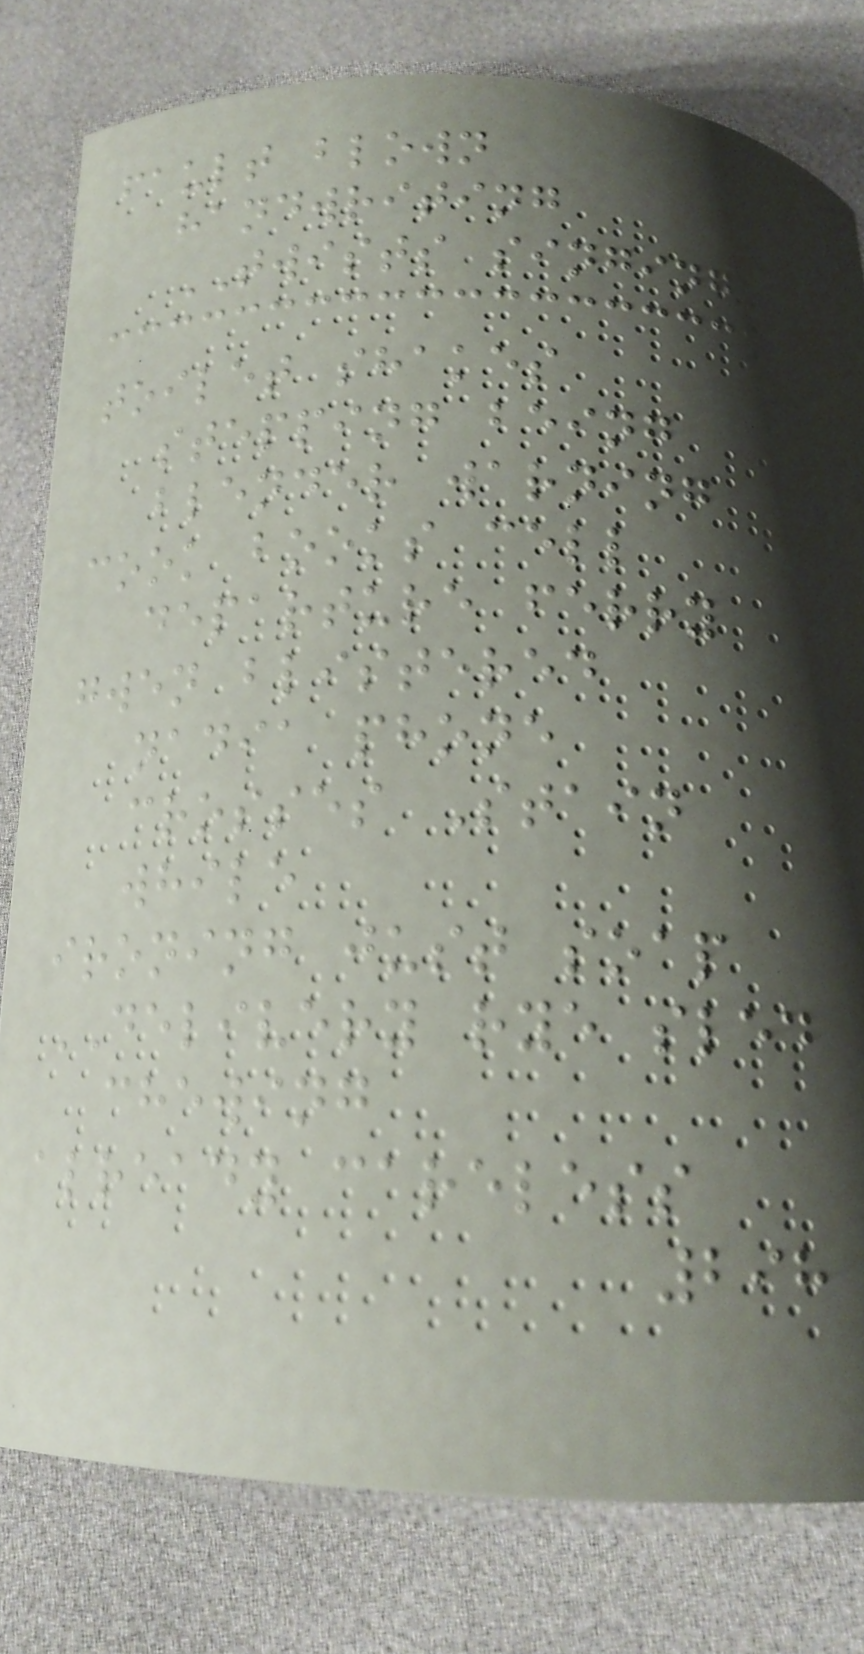fault blown
handwriting
TWISTS singing
toilet shakes
stepping being
blender warning
cook books cell
departure ferry
gwen blistered
nadia phone
crosses Stain
while
ironing just soap
DELIVERY rye sled
chewing
already careless
298
